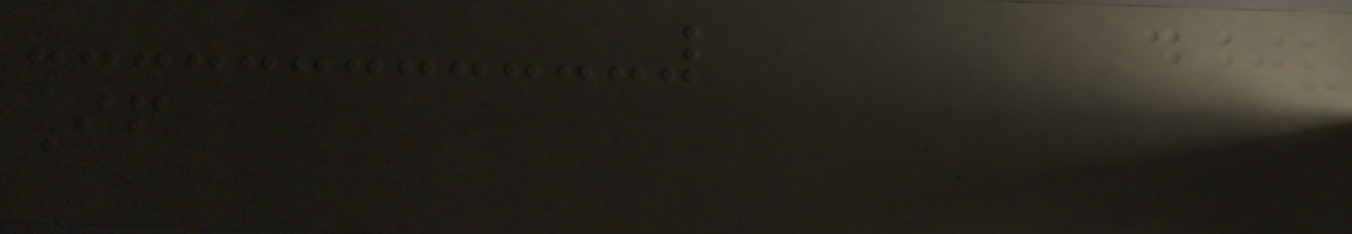If
